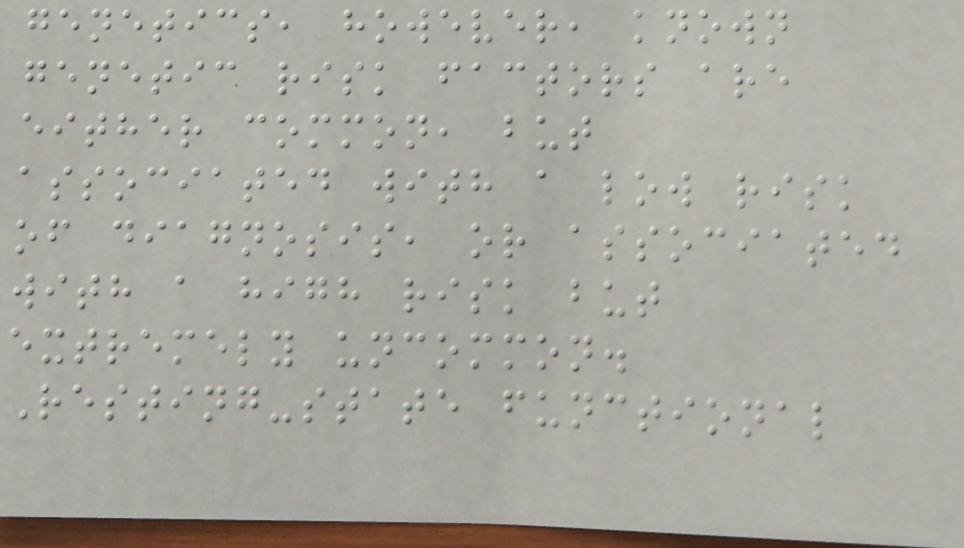genetics, however, known
genetic risk factors are
either common, but
associated with a low risk
of diagnosis, or associated
with a high risk but
extremely uncommon.
Resting-state functional
